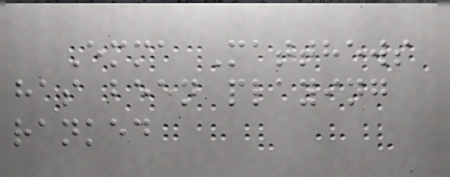Emma Matthews
has been playing
ranked
